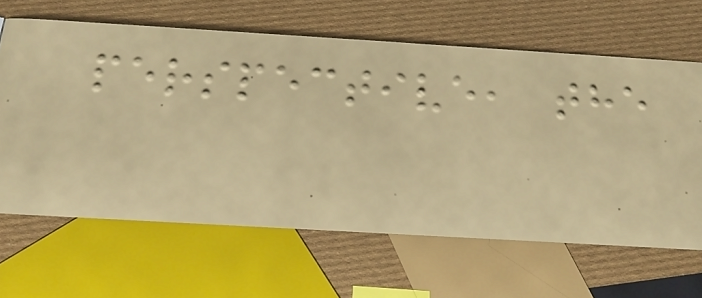perspective, the
